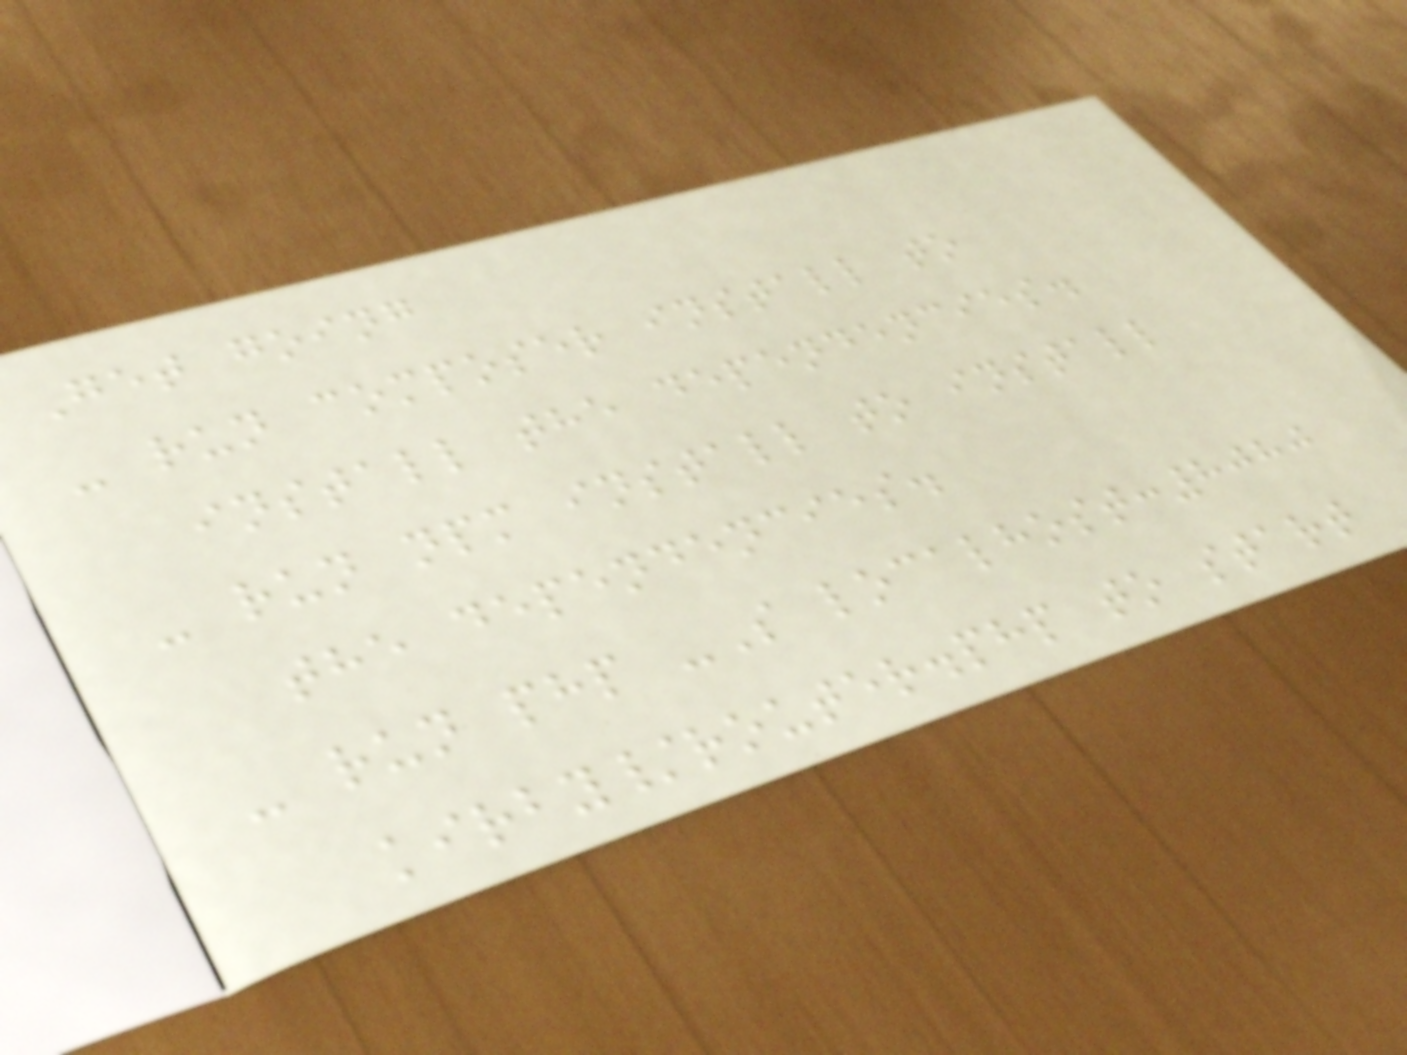Get going
- run composer install to
install the dependencies.
- run npm install to install
the dependencies.
- run php -S localhost:8080
kirby/router.php to start
